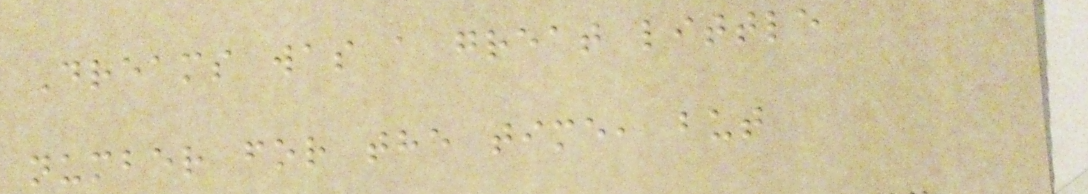Dreams was a great little
number for the time, but
